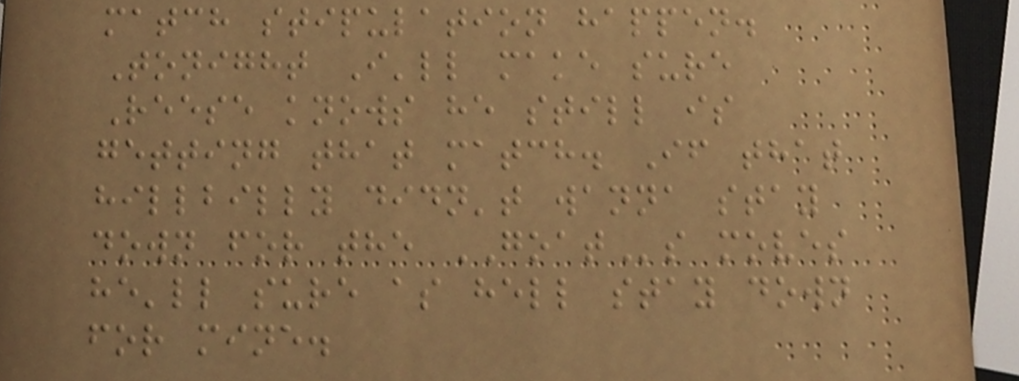match stipulation happen.
Tonight I'll make sure
Reese knows he still is
getting that match. If that
hillbilly didn't wanna stay
down for the GOATs moves
he'll sure as hell stay down
for mine.
